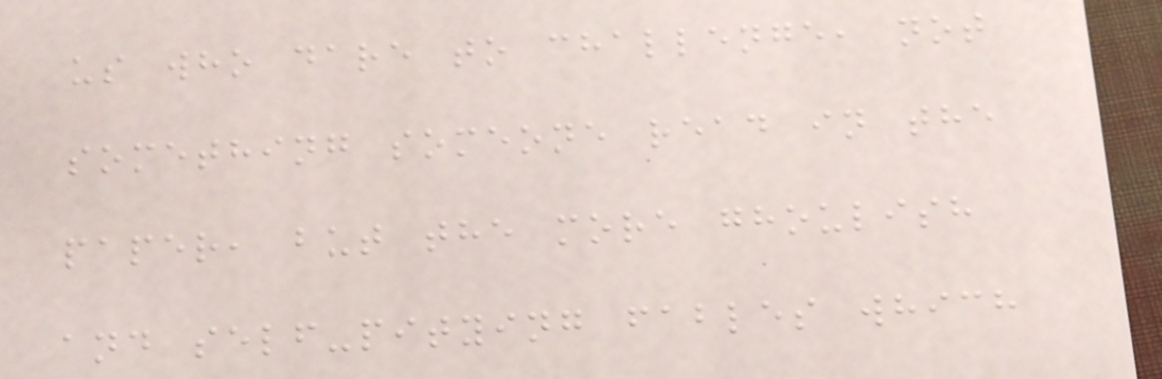us who dare to challenge, not
something someone read in the
paper, but the more ghoulish
and self-pitying fables which
